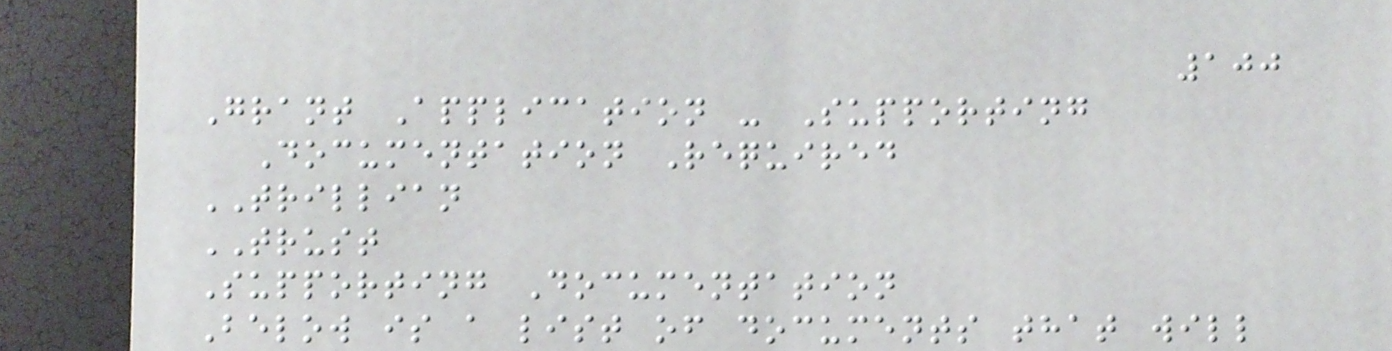100
Grant Application - Supporting
Documentation Required
TRILLIAN
TRUST
Supporting Documentation
Below is a list of documents that will
